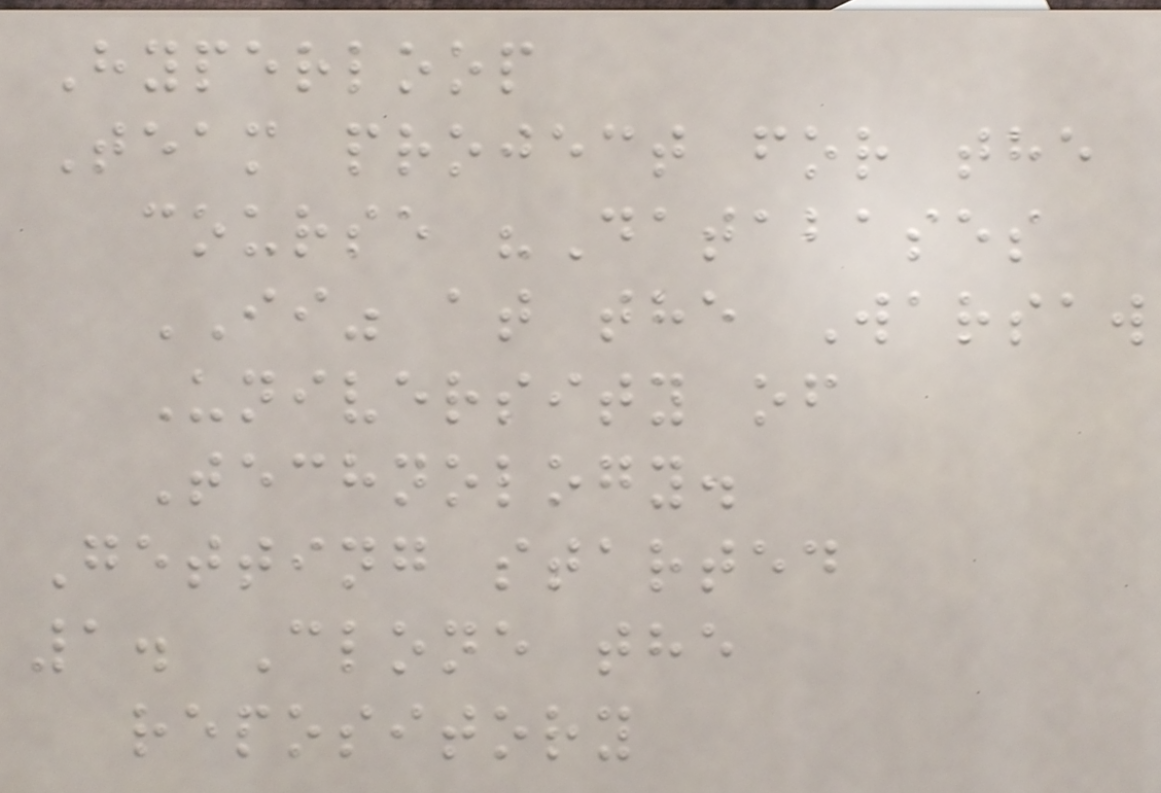Hyperloop
Team project for the
course "Databases
II" at the Warsaw
University of
Technology.
Getting started
1. Clone the
repository
